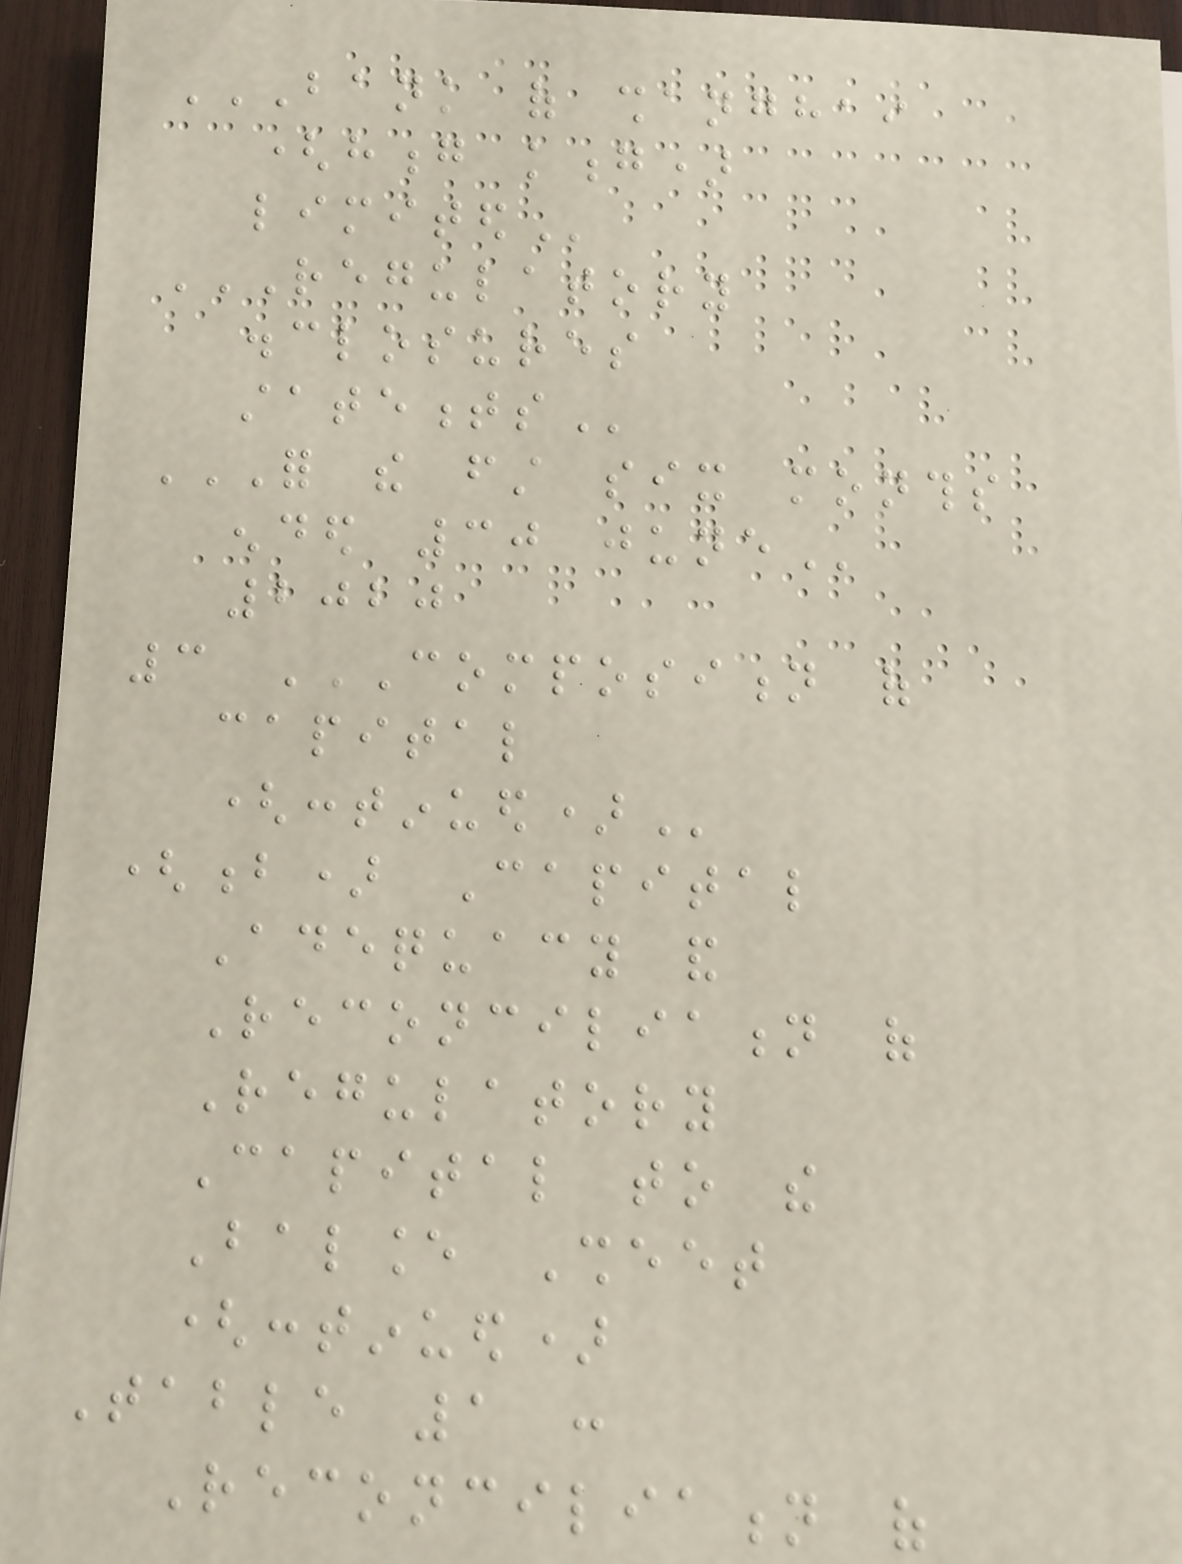BANK OF SHANGHAI
(HONG KONG)
LIMITED
REGULATORY
DISCLOSURES
STATEMENTS
FOR THE FIRST SIX MONTHS
ENDED 30 JUNE
2020
3 COMPOSITION OF
CAPITAL
(CONTINUED)
(b) Capital
Adequacy and
Reconciliation of
Regulatory
Capital to the
Balance Sheet
(continued)
Table 1 :
Reconciliation of
